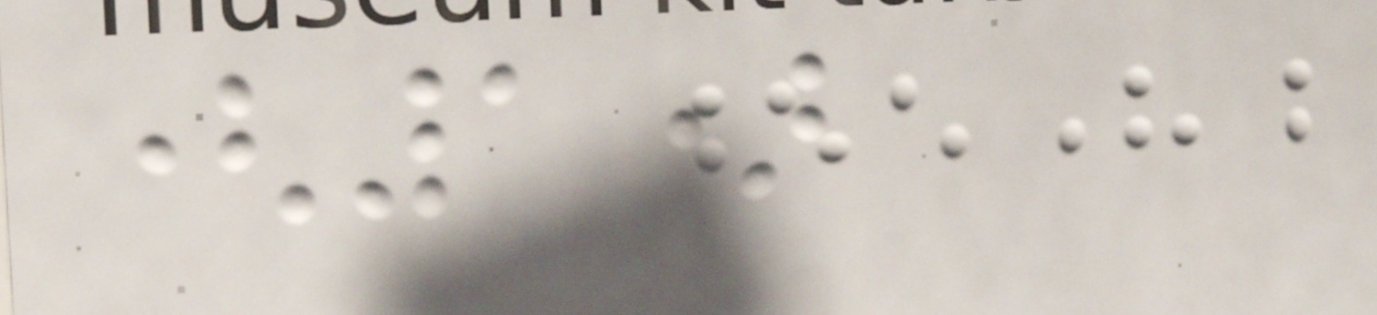(1)
